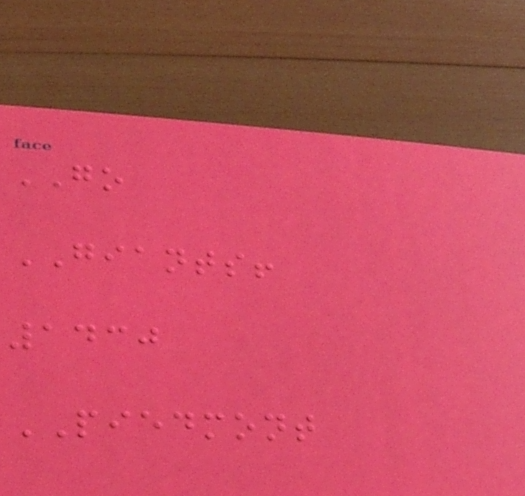GO
GIANTS!
1430
PIEDMONT
